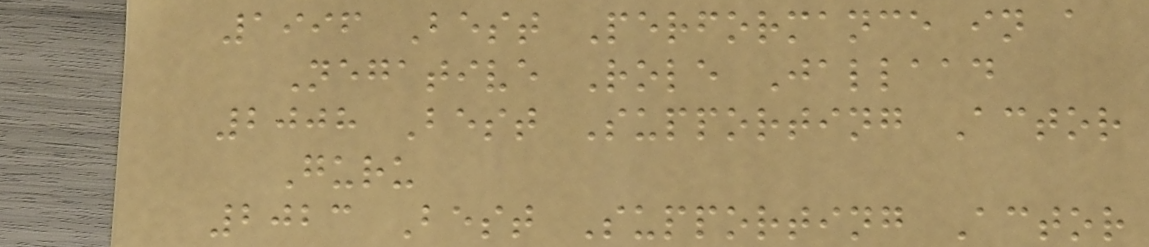1996 Best Performance in a
Negative Role Jallaad
2008 Best Supporting Actor
Guru
2023 Best Supporting Actor
